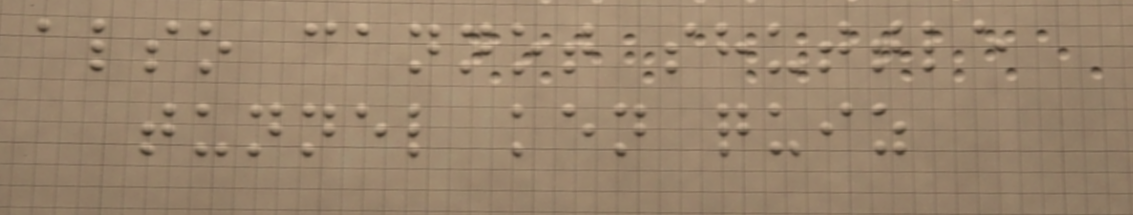also cannot shuttle
tunnel ken quiz
